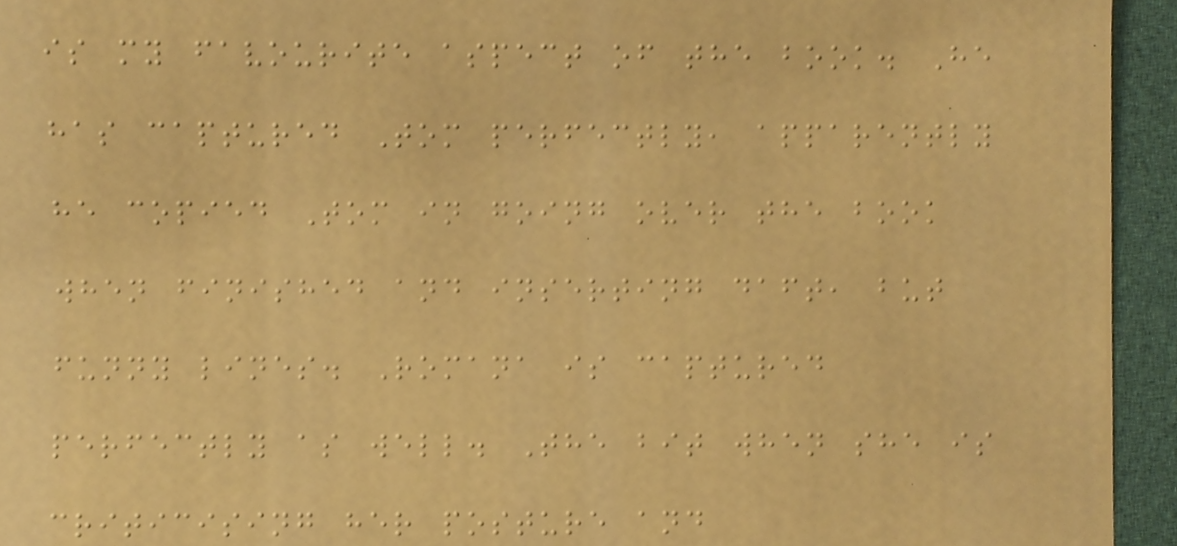is my favourite aspect of the book. He
has captured Tom perfectly, apparently
he copied Tom in going over the book
when finished and inserting daft, but
funny lines. Romana is captured
perfectly as well. The bit when she is
criticising her posture and
